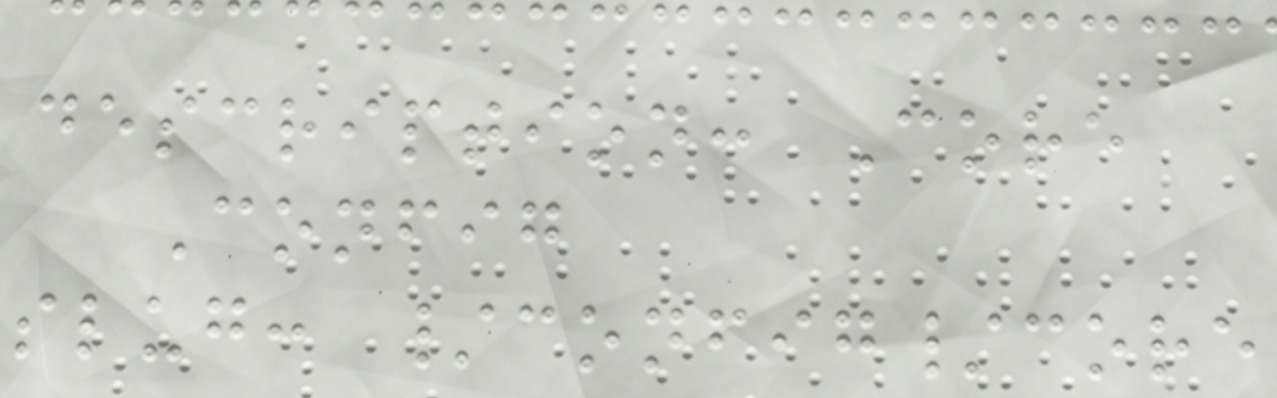description: Core
Config
slug: /config/core
